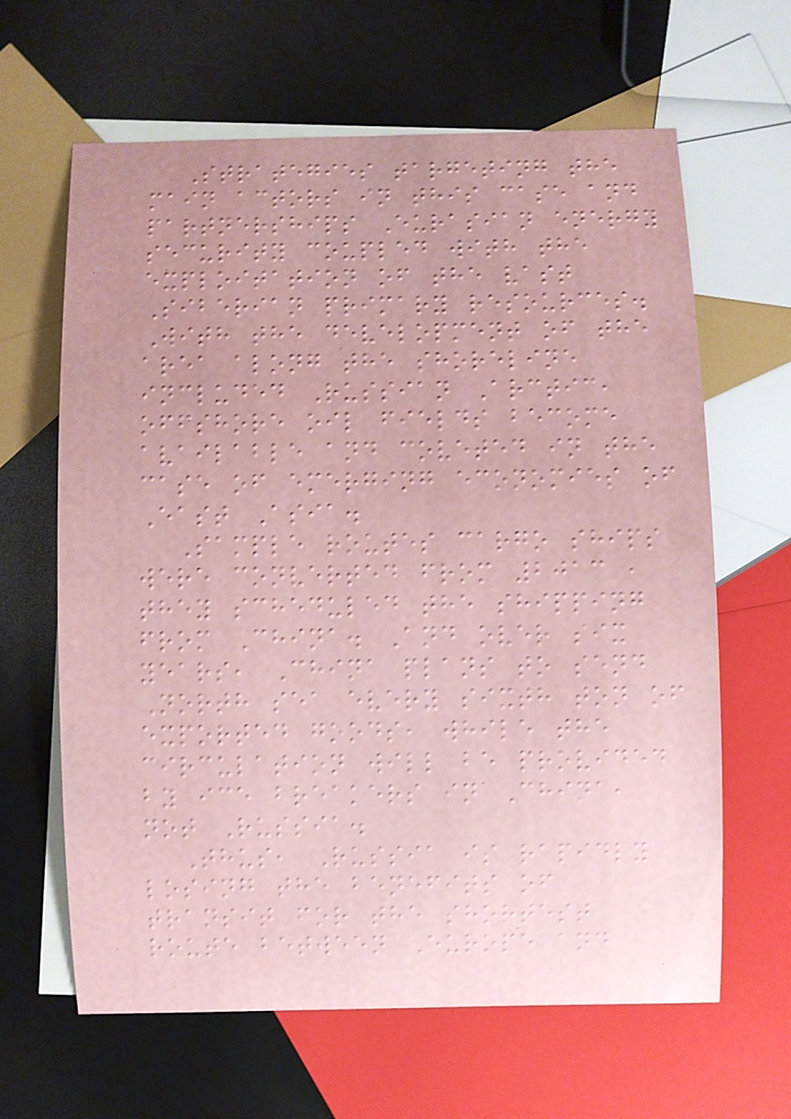Strategies targeting the
main actors in this case and
partnerships Eurasian energy
security coupled with the
exploitation of the vast
Siberian primary resources.
With the development of the
area along the shoreline
included Russian Arctic,
offshore oil fields become
available and coveted in the
case of emerging economies of
East Asia.
Sample routes cargo ships
were converted from 2013 ,
they scheduled the shipping
from China. And over six
years, China plans to send
North sea every sixth ton of
exported goods, while the
circulation will be provided
by ice breakers in China,
not Russia.
Thus, Russia is rapidly
losing the benefits of
transit for the shortest
route between Europe and
